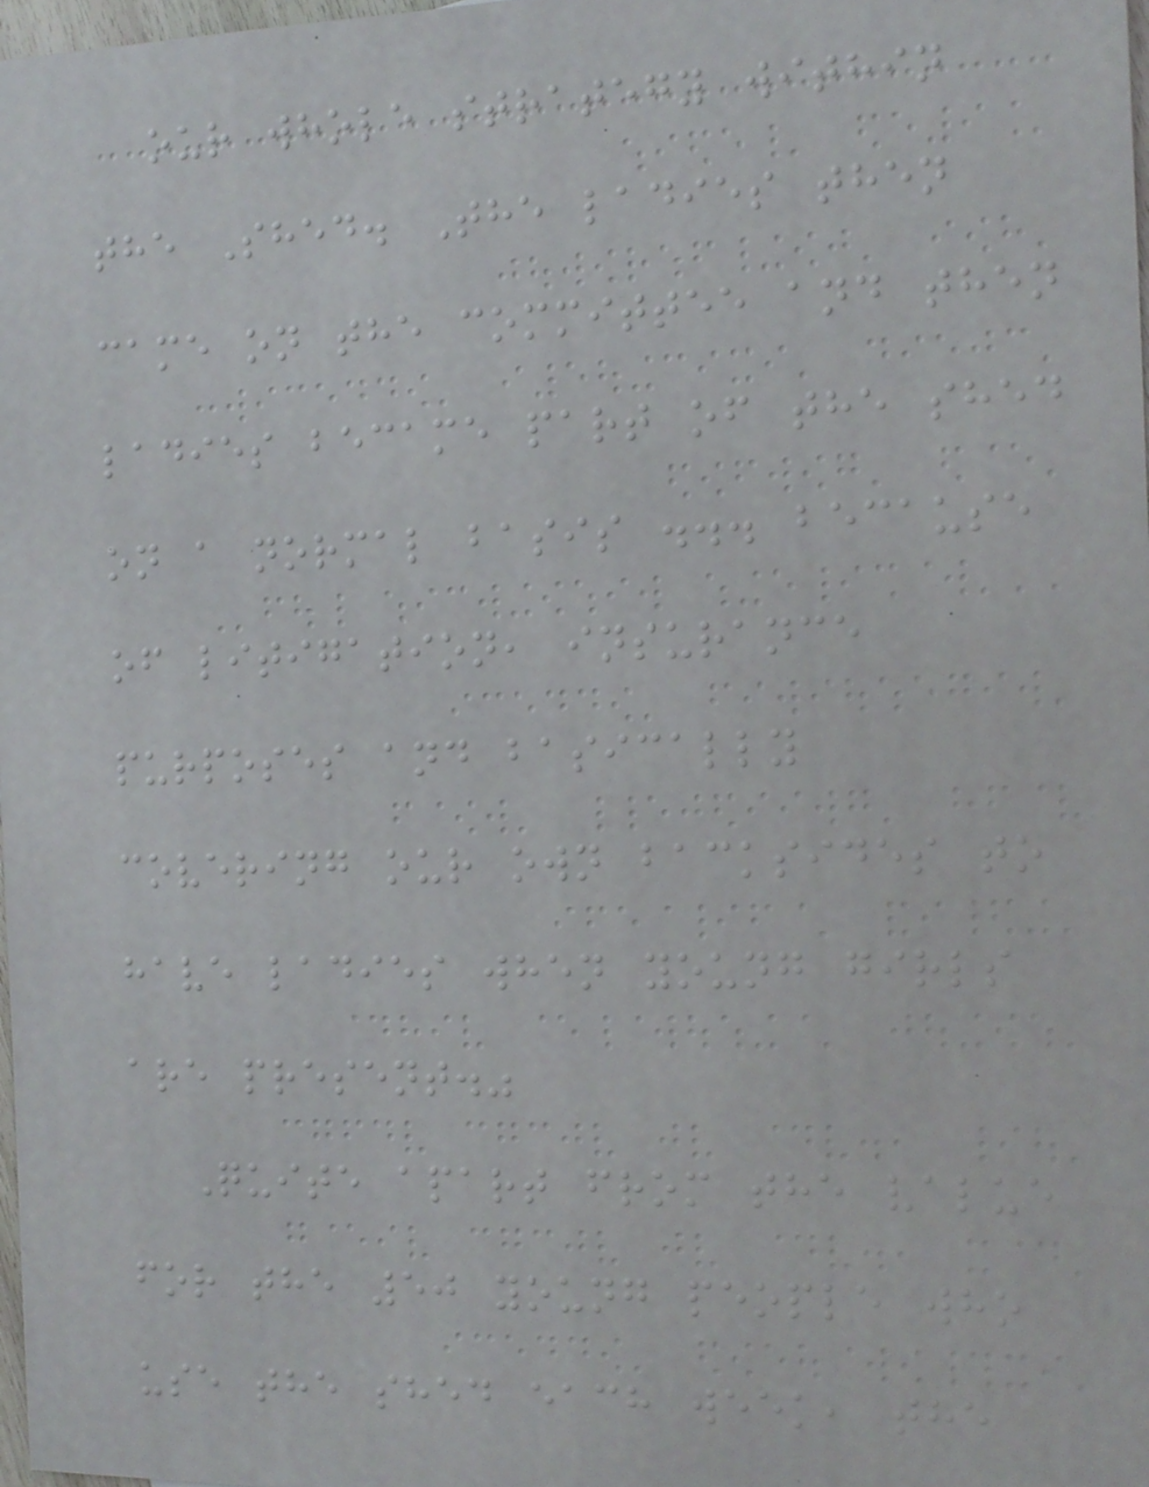our whole strategy within
the Shed. The ladies then
came on the committee and then
ladies became part of the shed
on a normal basis ... because
of litigation, insurance
purposes and basically
covering our own backsides to
have ladies when young girls
are present."
Quite apart from the value
for the 50 young people who
use the shed each week, the
